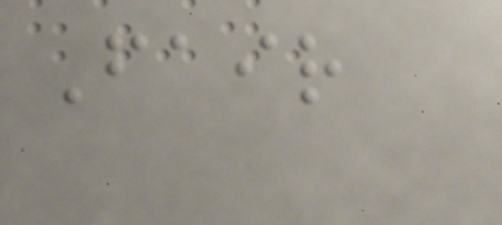Fair
